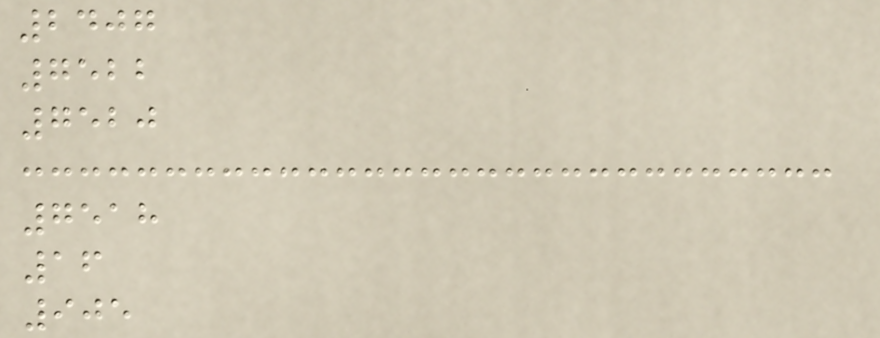2407
7522
7520
7518
16
905
